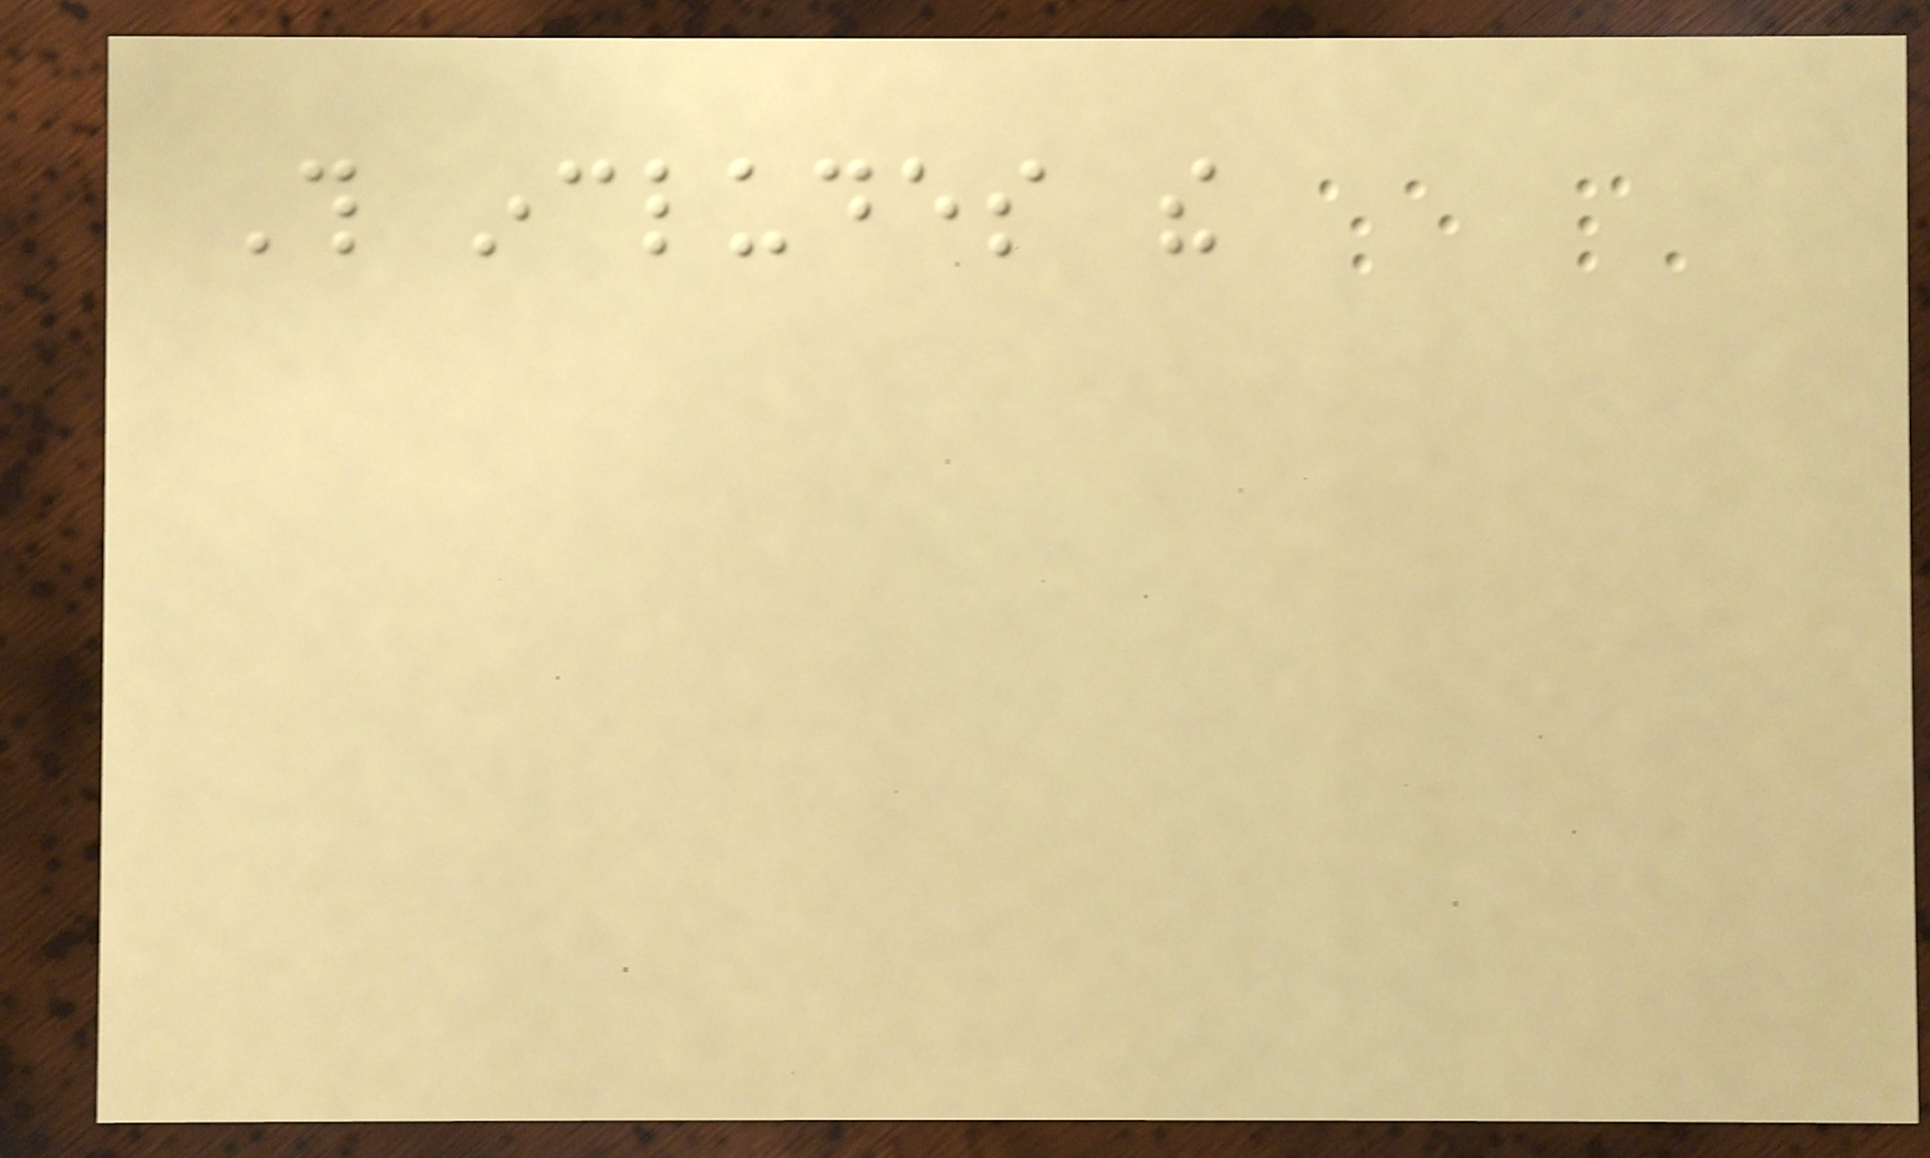This includes the
